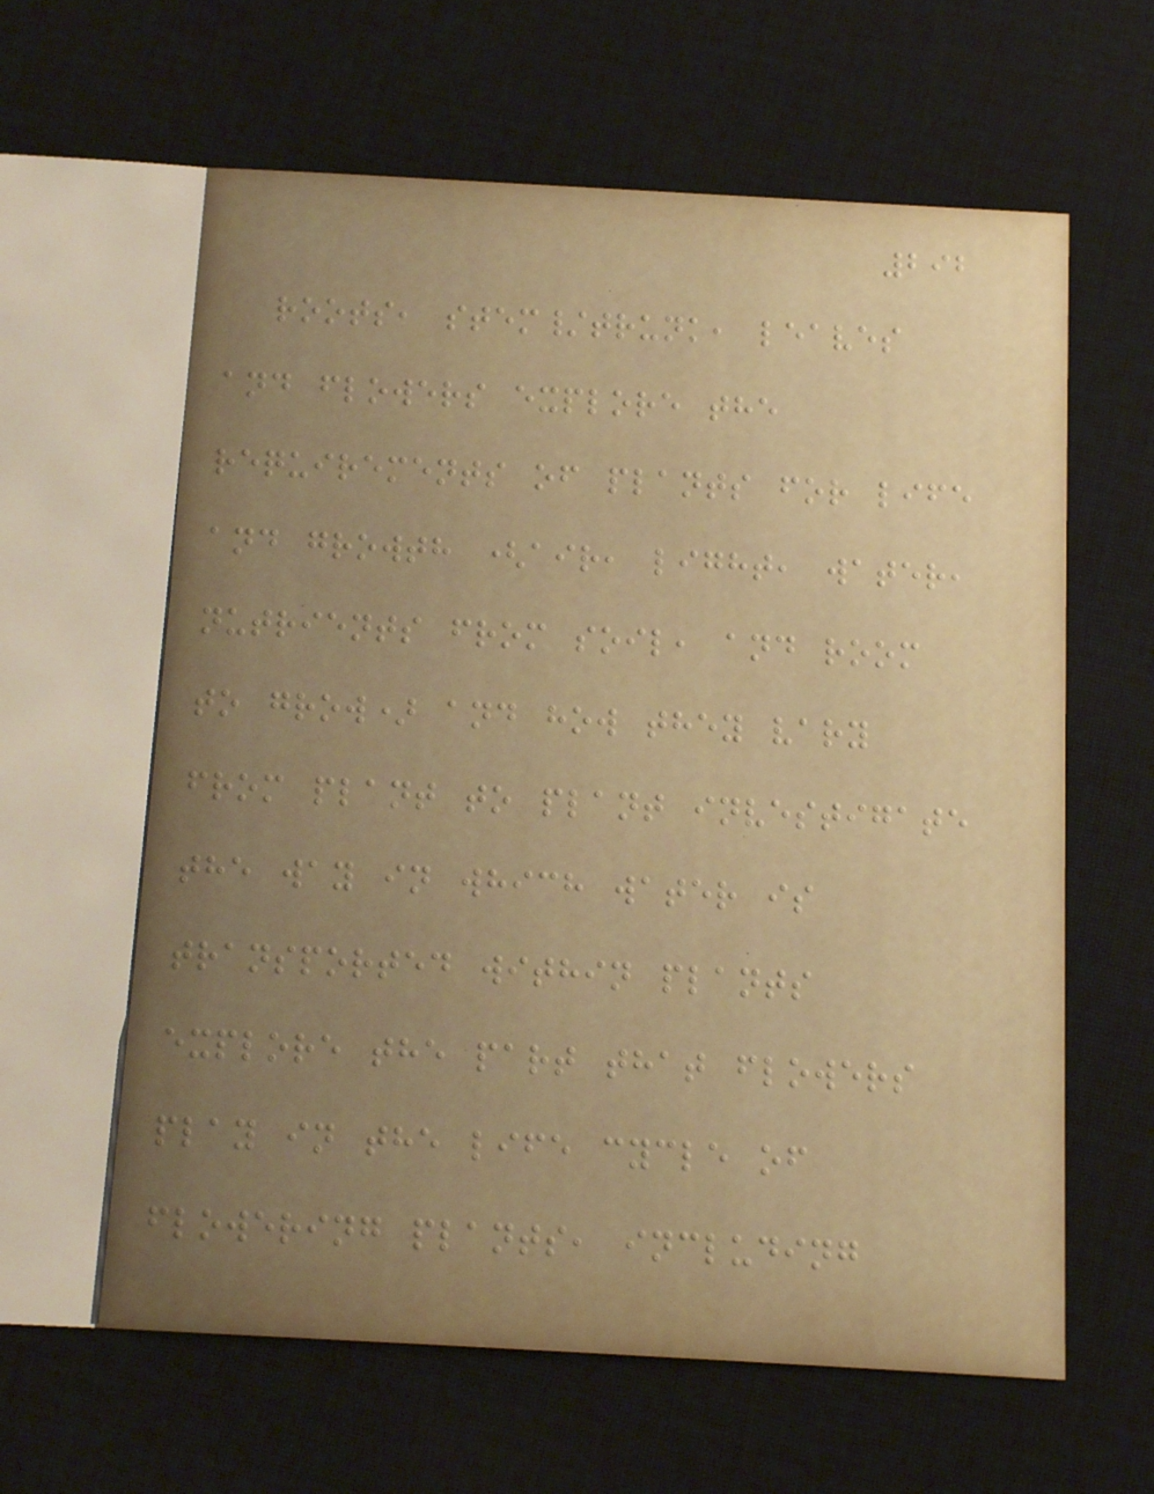292
roots, stem/trunk, leaves
and flowers explore the
requirements of plants for life
and growth (air, light, water,
nutrients from soil, and room
to grow) and how they vary
from plant to plant investigate
the way in which water is
transported within plants
explore the part that flowers
play in the life cycle of
flowering plants, including
